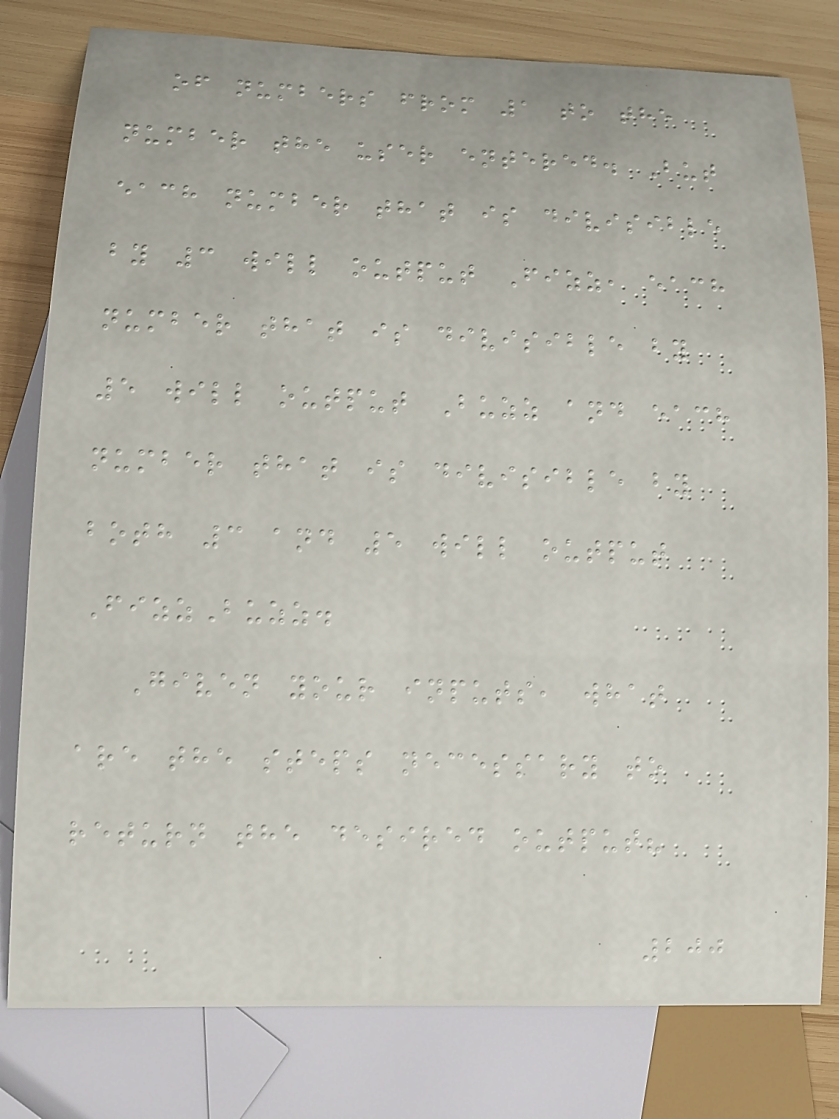of numbers from 1 to the
number the user entered. But
each number that is divisible
by 3 will output Fizz, each
number that is divisible by
5 will output Buzz and each
number that is divisible by
both 3 and 5 will output
FizzBuzz.
Given your inputs, what
are the steps necessary to
return the desired output?
200
